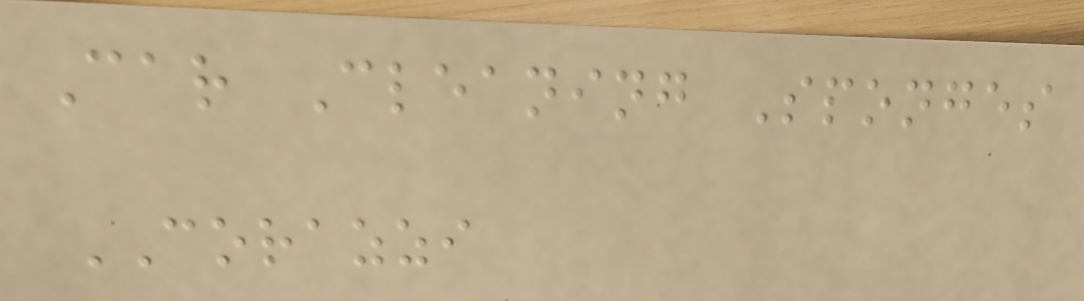Car Cleaning Sponges
CORAZZI
